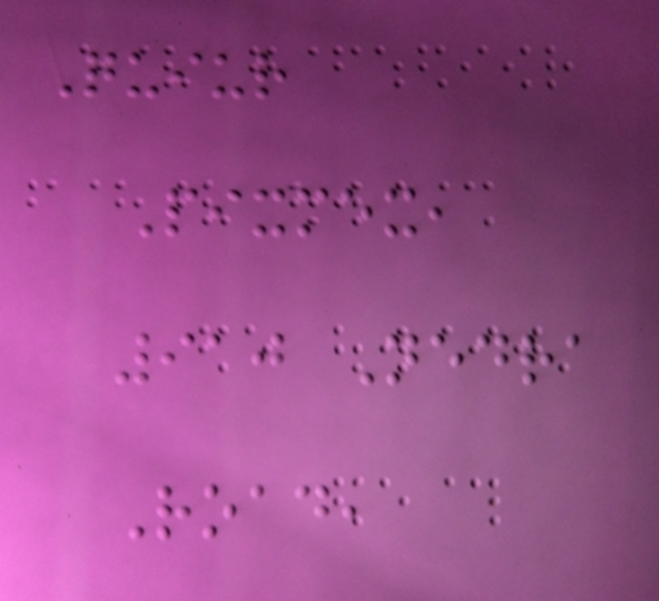Quiur
Pixmex,
910 Nedra
Road,
